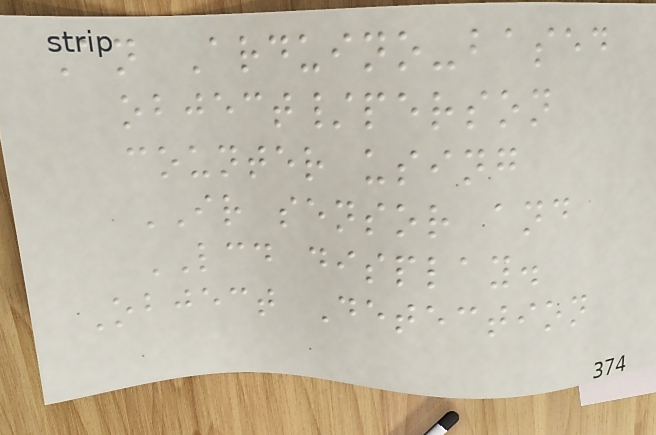An Arduino-based
object/person
counter using
IR sensor and
LCD display.
Object Detection
